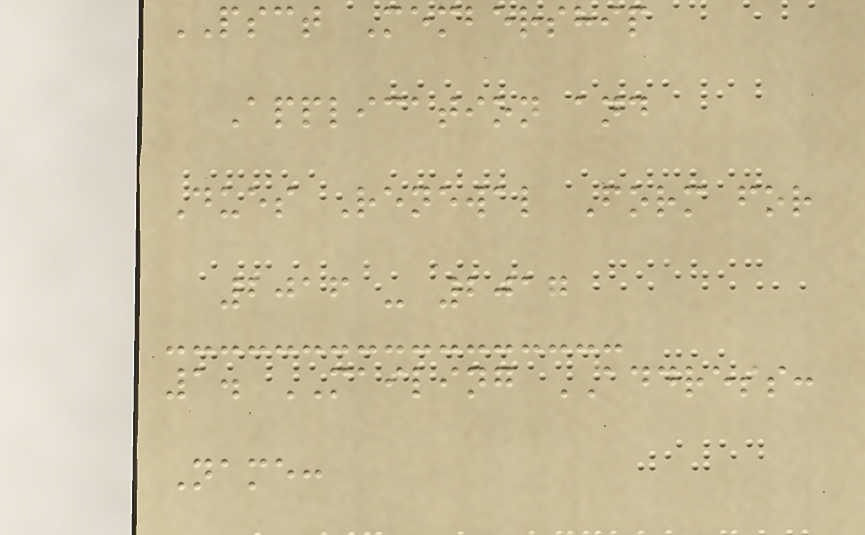PSCT Membership
Application and
Dues Renewal Form for
2016 - 2017
1. MAILING ADDRESS:
Name:
